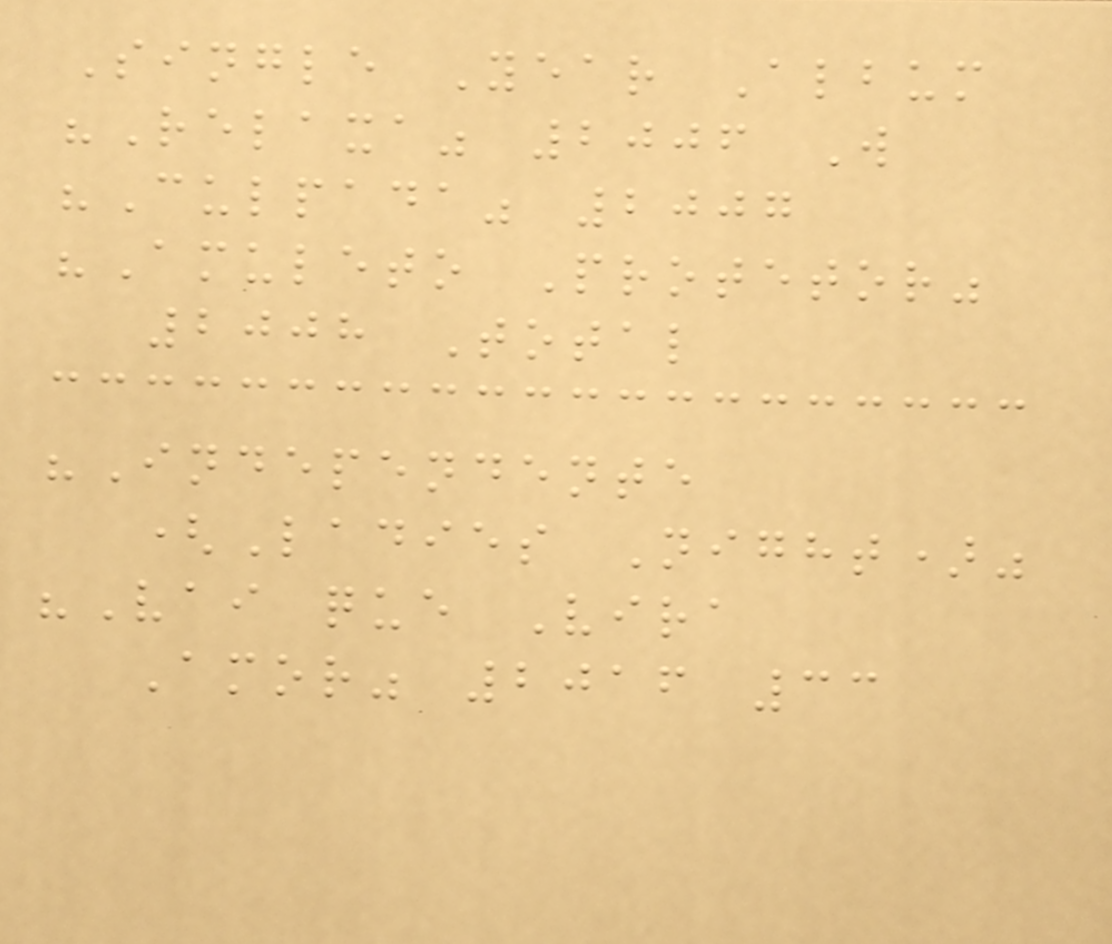Single Year Album
"Relaxa" 2006 W
"Culpada" 2007
"Amuleto Protetor"
2008 Total
"Independente
(Ladies Night)"
"Vai que Vira
Amor" 2016 33
